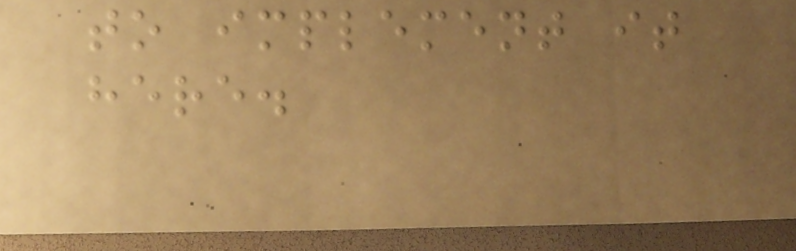to implement it
here.
